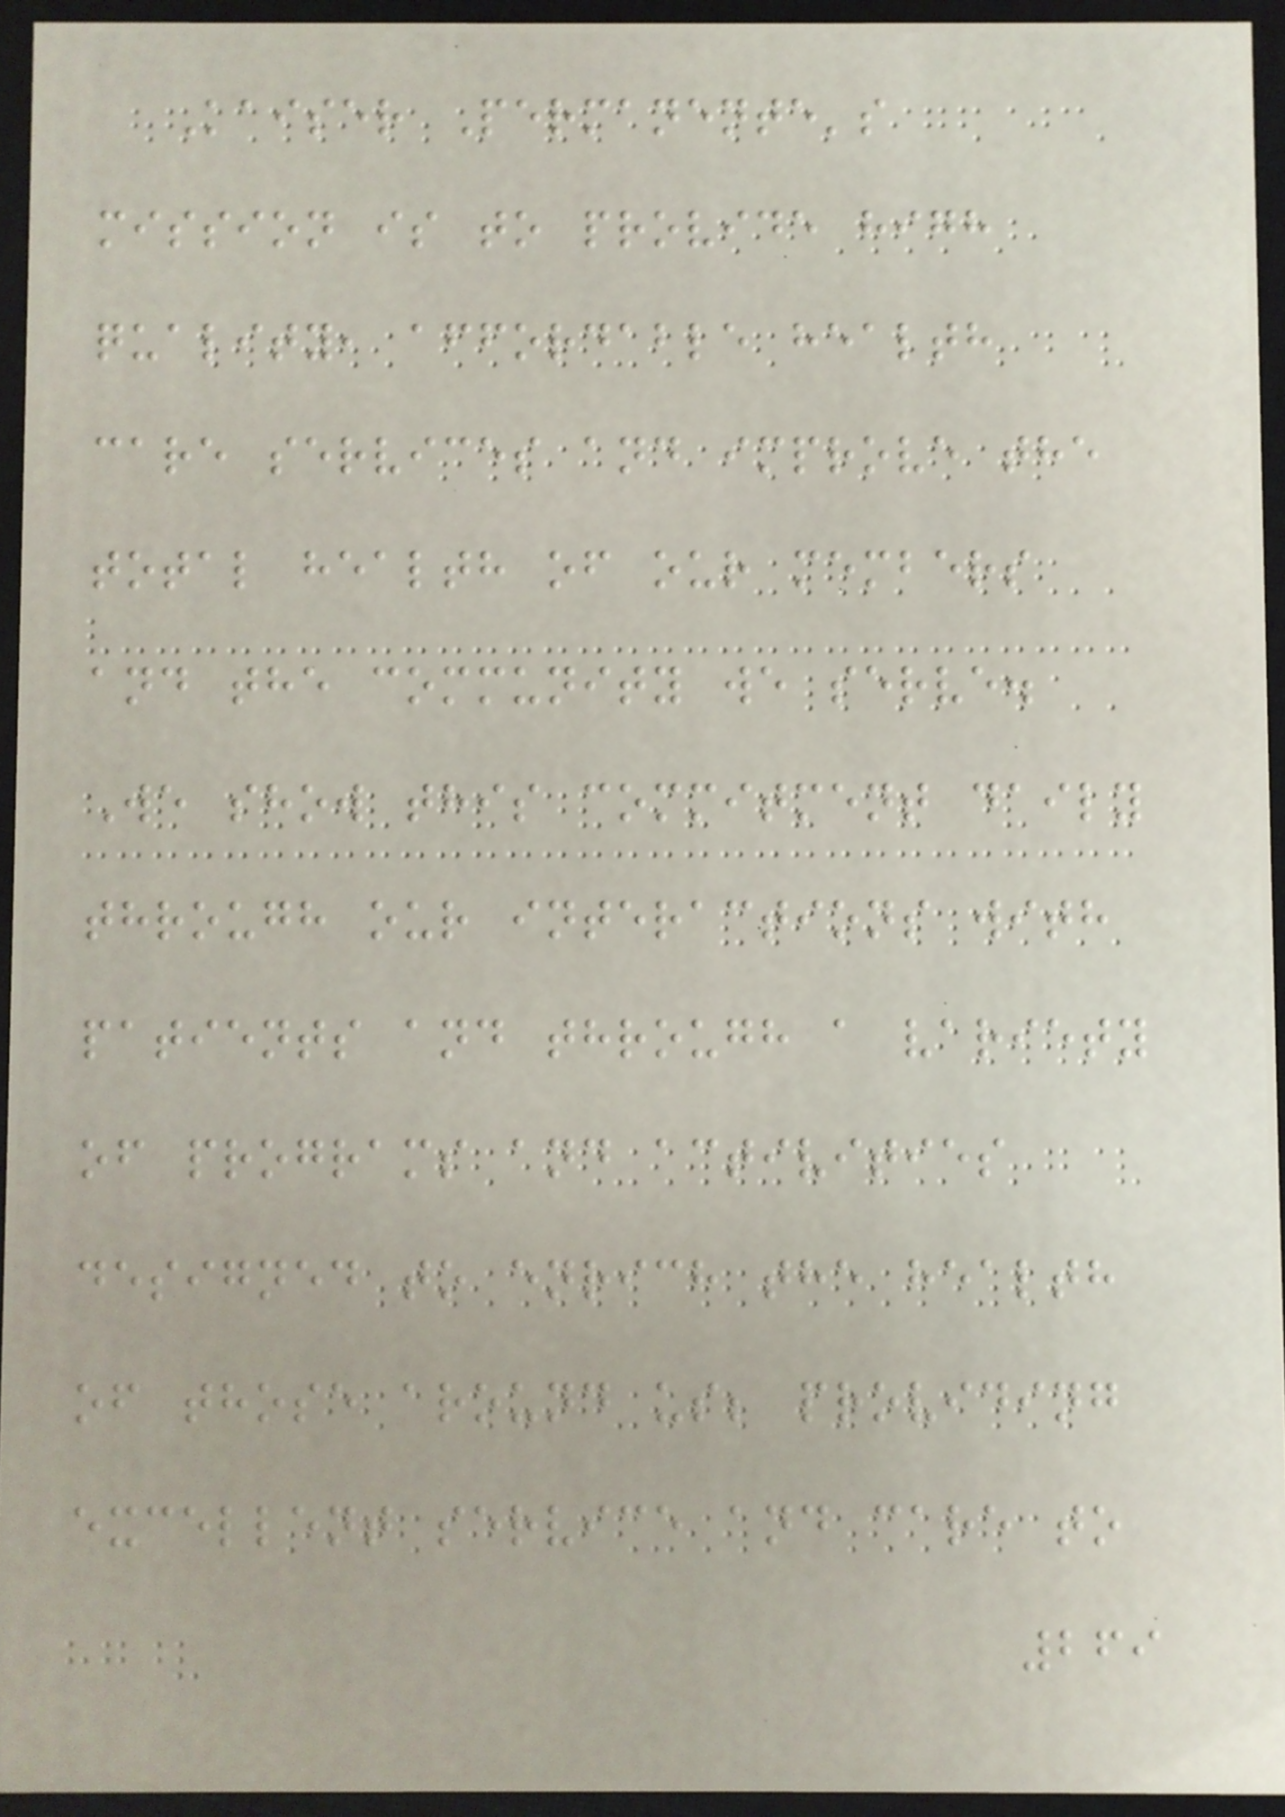Kaiser Permanente's
mission is to provide high
quality, affordable health
care services and improve the
total health of our members
and the community we serve.
We show this commitment daily
through our interactions with
patients and through a variety
of programs and activities
designed to enrich the health
of those around us; providing
excellent service and care to
269
